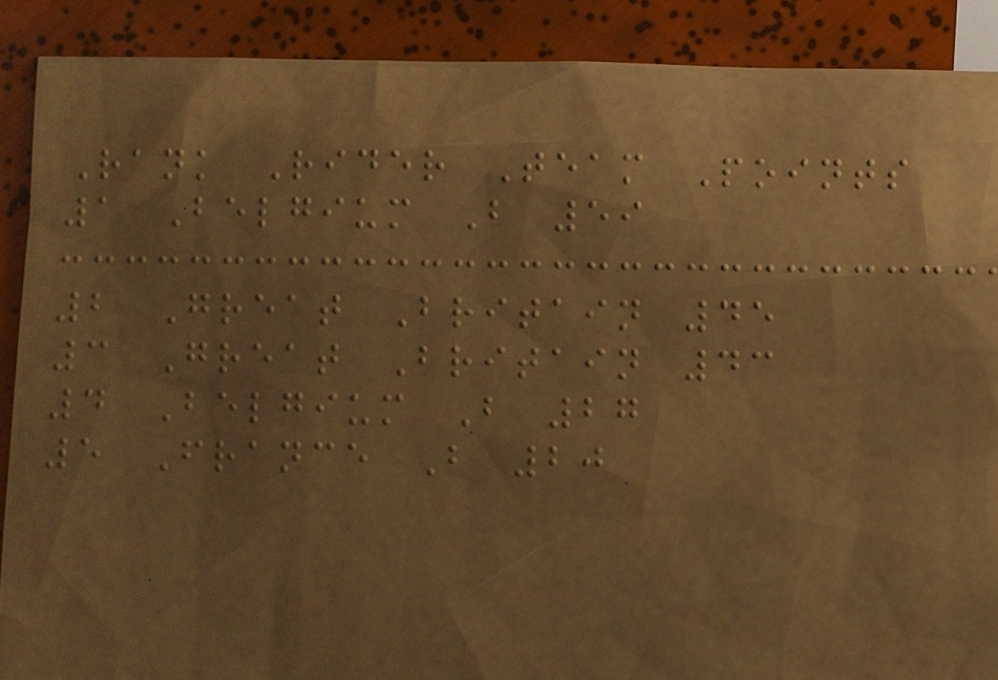Rank Rider Team Points
1 Belgium B 59
2 Great Britain 45
3 Great Britain 43
4 Belgium B 27
5 France B 20
